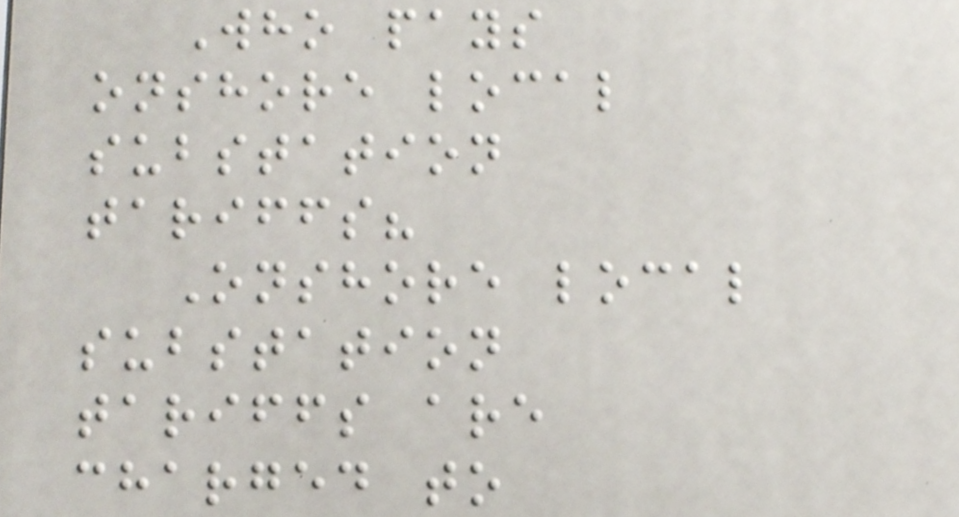Who pays
onshore local
substation
tariffs?
Onshore local
substation
tariffs are
charged to
